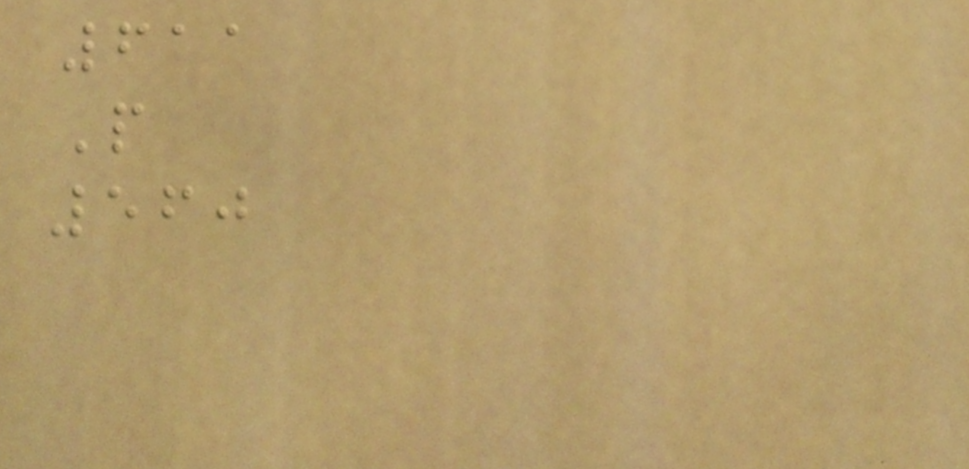611
P
560
